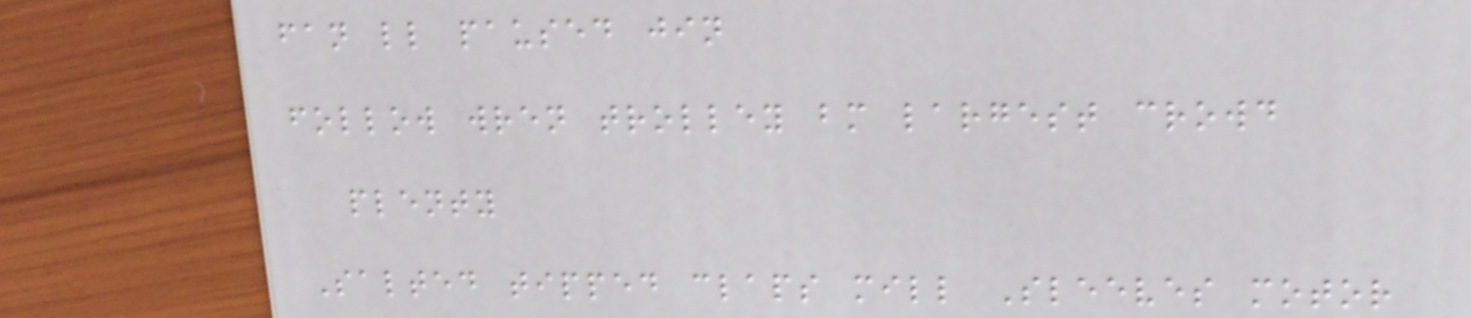fan ll paused jin
follow wren trolley bm largest crowd
plenty
Salted tipped claps mill Sleeves motor
